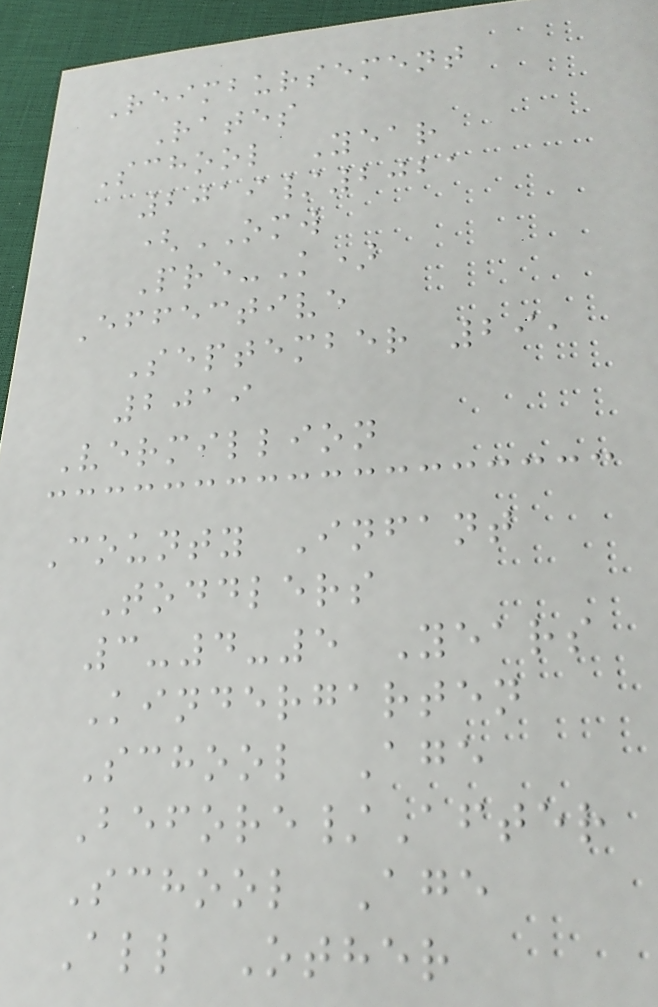Reimbursement
Rates
School Year
2019/2021
(OMW
Pre-K)
Effective
September 29,
2019
Vermillion
County Infant
Toddlers
3-4-5 Years
Kindergarten
School Age
Before/After
School Age
All Other
